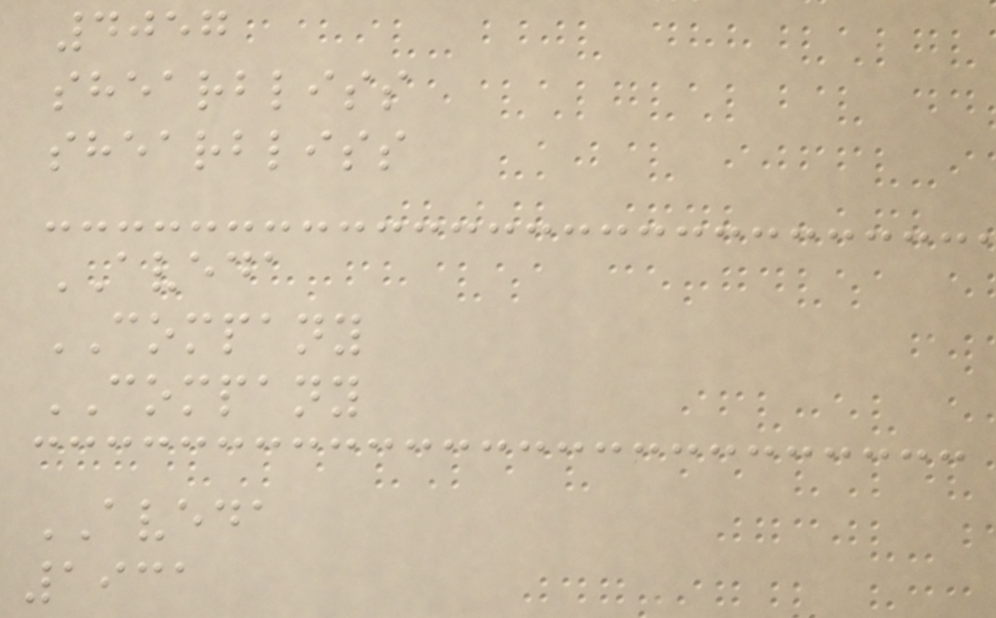4057
shearbliss
shearbliss
AVEDA
COMPANY
COMPANY
AVEDA
1931
